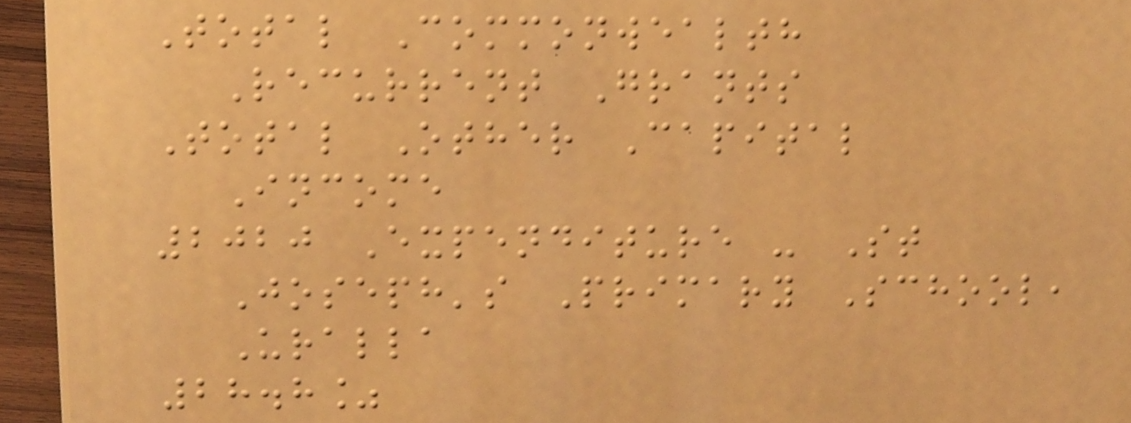Total Commonwealth
Recurrent Grants
Total Other Capital
Income
2020 Expenditure - St
Joseph's Primary School,
Uralla
28.8%
